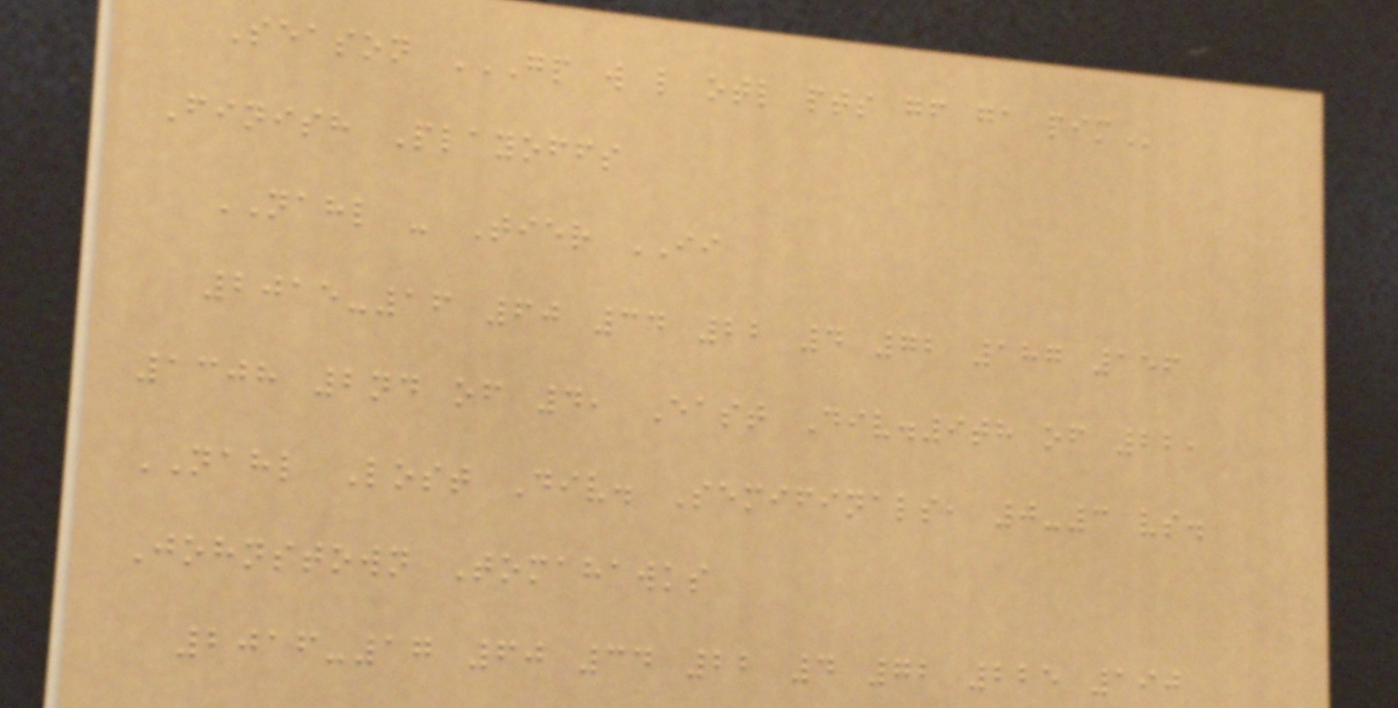Season GP W L OTL PTS GF GA PIM
Finish Playoffs
NAHL - Tier II
2015-16 60 34 22 4 72 187 156
1308 2nd of 4, East Div.9th of 22,
NAHL Lost Div. Semifinals, 0-3 vs.
Johnstown Tomahawks
2016-17 60 34 22 4 72 225 190
